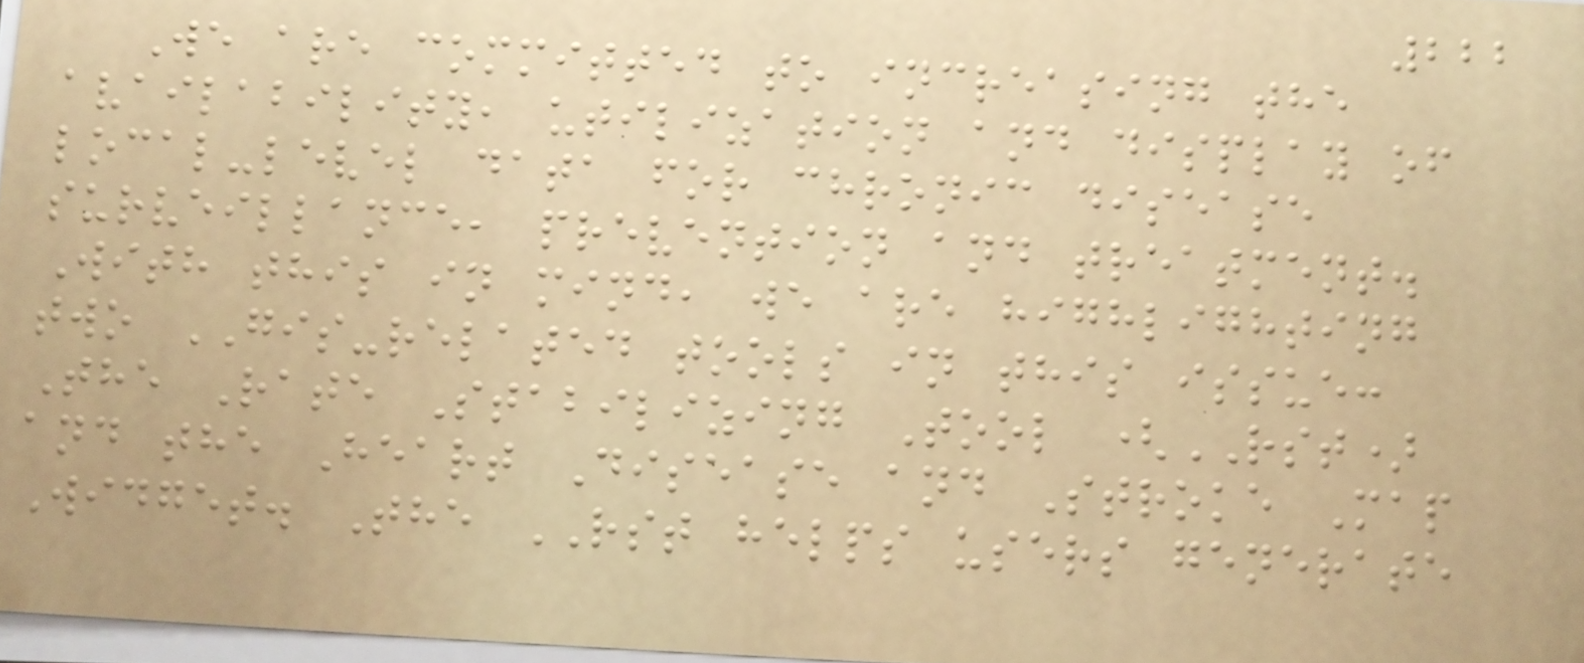222
We are committed to increasing the
availability, utilization and display of
local-level data for chronic disease
surveillance, prevention and treatment.
With this in mind, we are highlighting
two GIS-related tools in this issue:
The Rate Stabilizing Tool (RST)
and the Heart Disease and Stroke Map
Widget. The RST helps users generate
